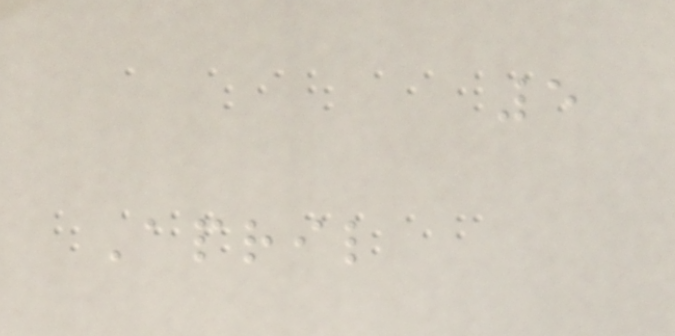5
April
